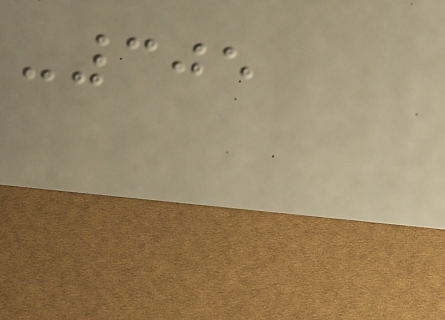-305
